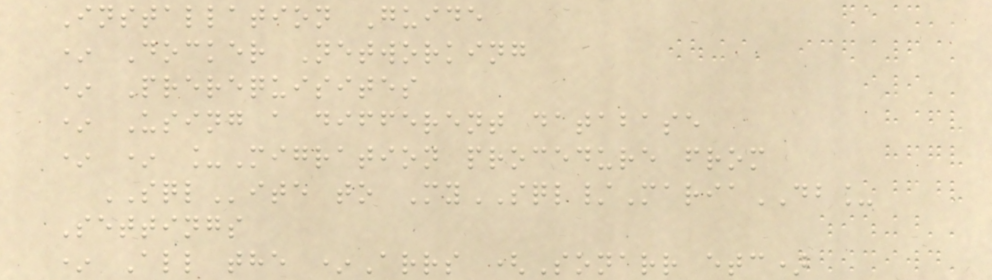Installation Guide
* Docker Networking
* Prerequisites
* Using a different database
* * _Migration procedure from
SQLite to MySQL/MariaDB_
Settings
* All the *Arrs (Sonarr etc)
